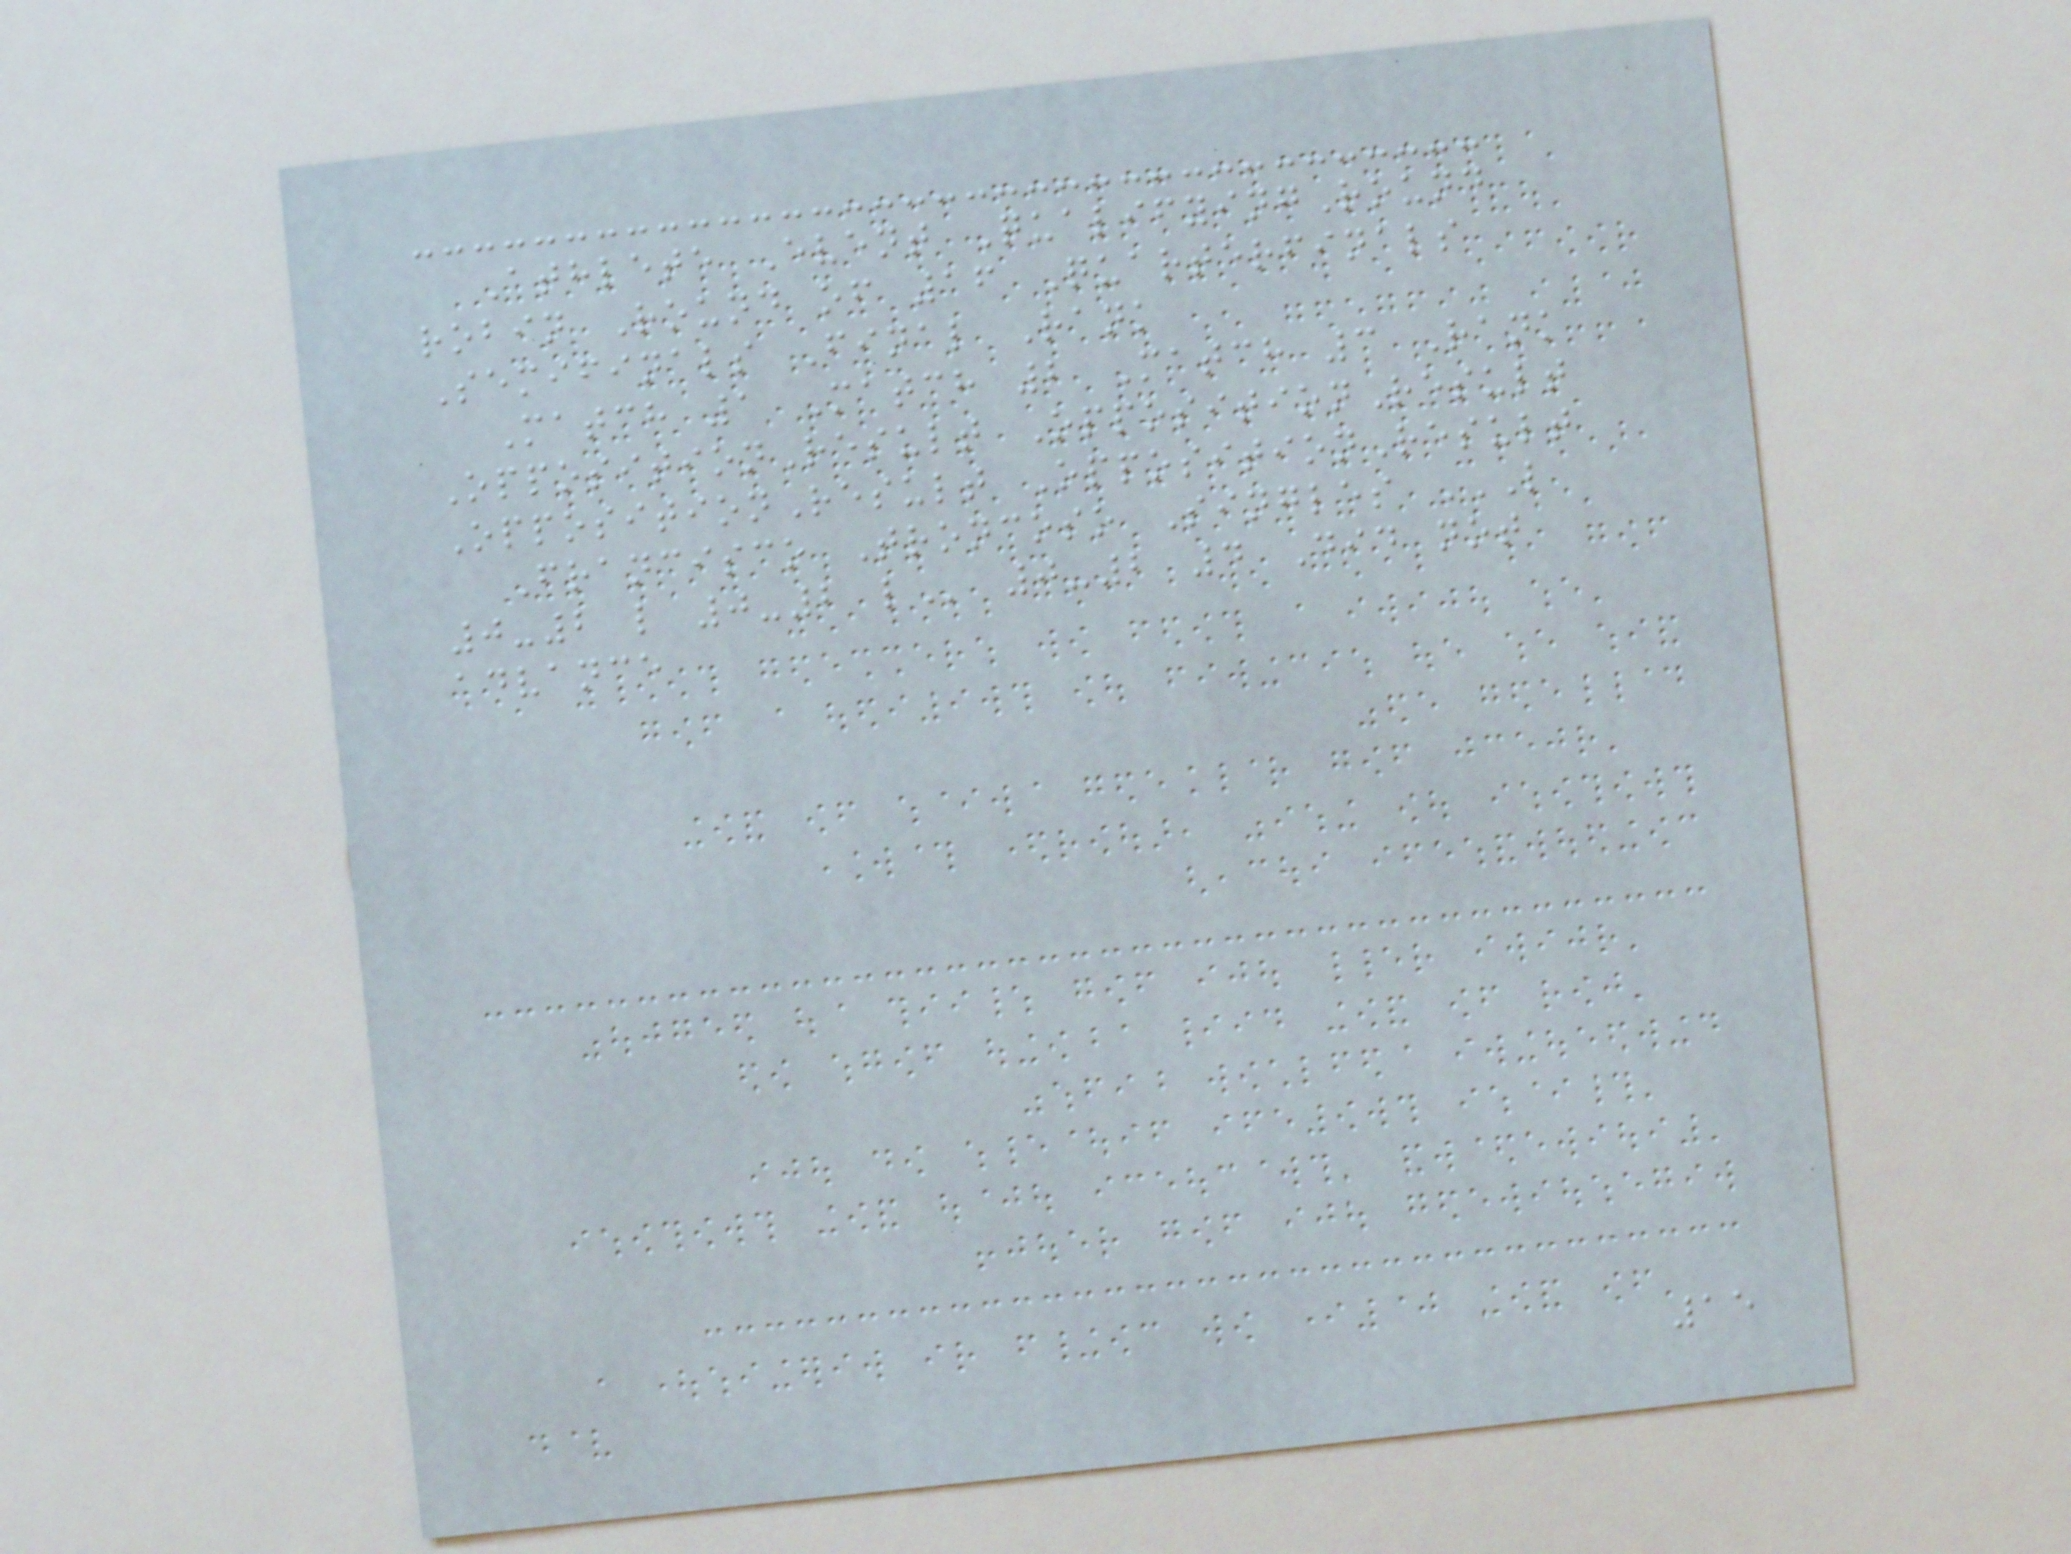Athlete Event QualifyingRound
robin Round of 16 Quarterfinals
Semifinals Final Rank
Match 1 Match 2 Match 3 Rank
OppositionResult OppositionResult
OppositionResult OppositionResult
Francisco Troncoso Singles L
0-2 L 0-2 L 0-2 4 Did not
advance
15
